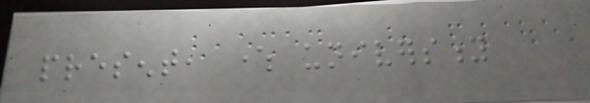present, where university
